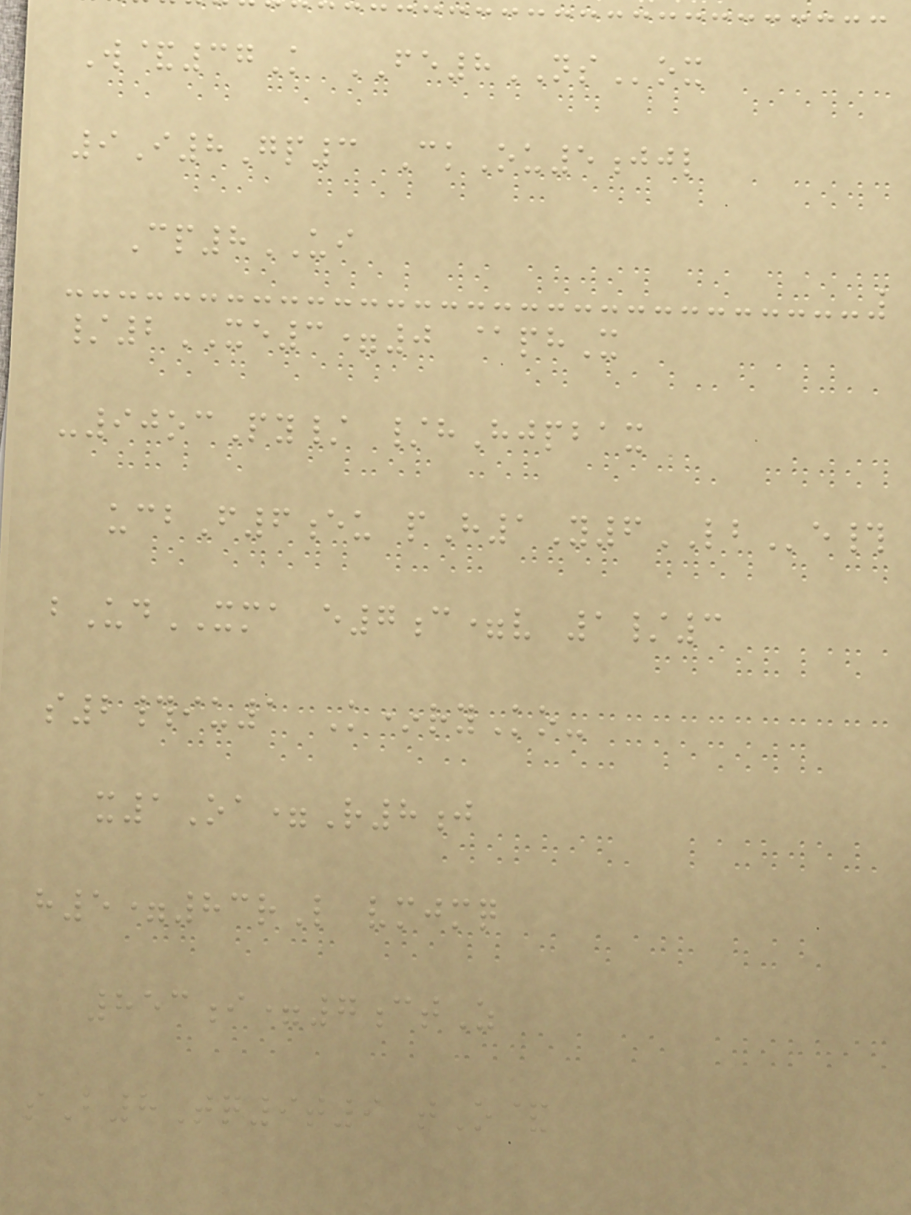W&37K FE8NSox
9I8Gp3 CkOu5jjl
Cp8UI
/2XE3=0 @phX
-90ocPy/ /hHjpbax
ucbF6eu pH1Y6LBe#
bUdXMA e7c=v 1/3
s2#iu1 K*ryKo-
x1Oa=R8j
h5=83rL vmjmq
853i=7ctZ
sB8Tq9t9 tO&
